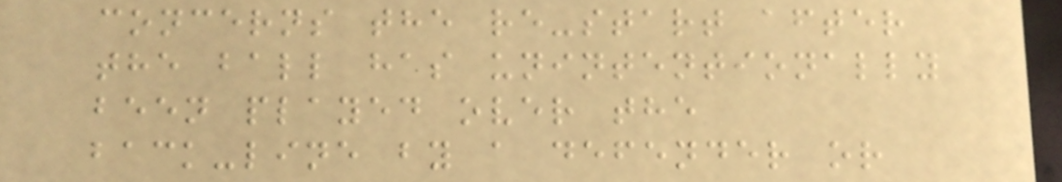concerns the re-start after
the ball has unintentionally
been played over the
back-line by a defender or
